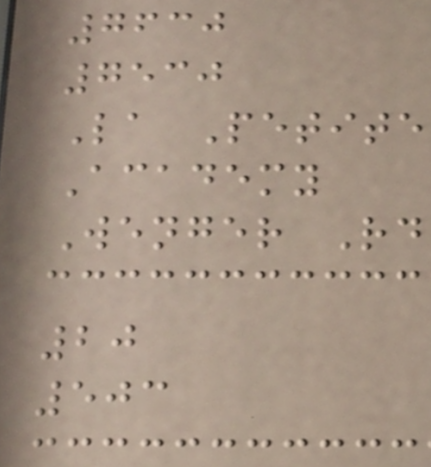7630
7530
La Petite
Academy
Wenger Rd
20
503
